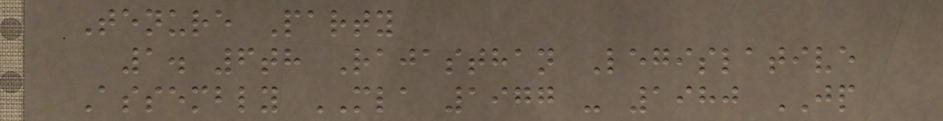Tenure Party
1. 6th Rajasthan Legislative
Assembly MLA 1977 - 1980 JP
